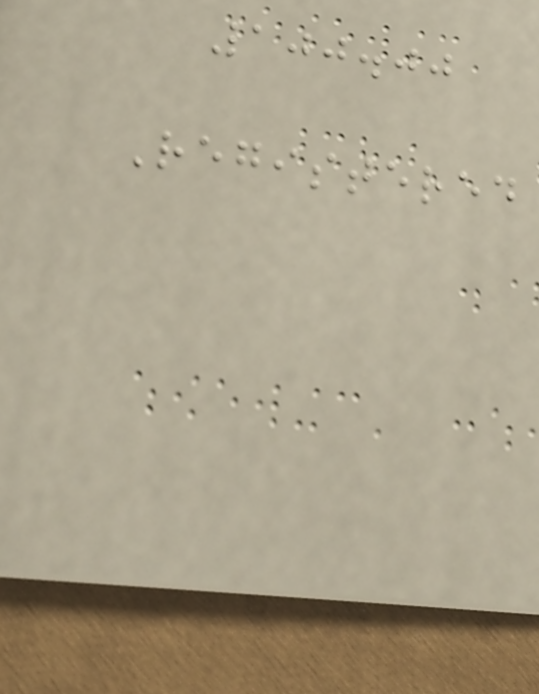100.00
Registered
